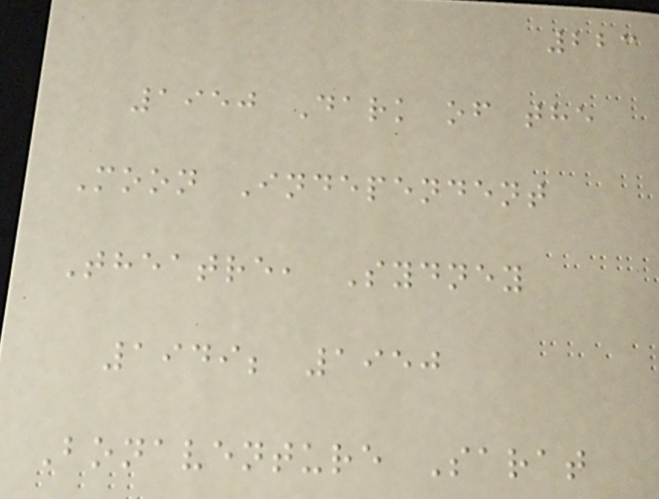223
1950 Dark of the
Moon Independent
Theatre, Sydney
1949; 1950
Bonaventure Sarat
